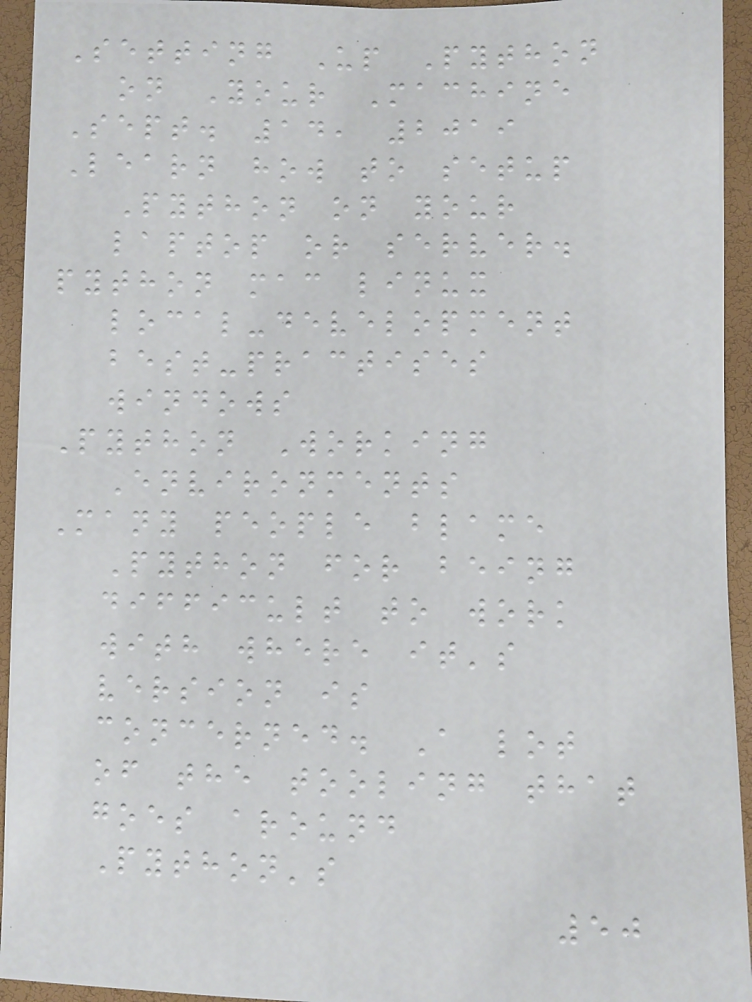Setting Up Python
on Your Machine
Sept. 14, 2019
Learn how to setup
Python on your
laptop or server.
python mac linux
local-development
best-practises
windows
Python Working
Environments
Many people blame
Python for being
difficult to work
with where it's
version is
concerned. A lot
of the tooling that
goes around
Python's
50
